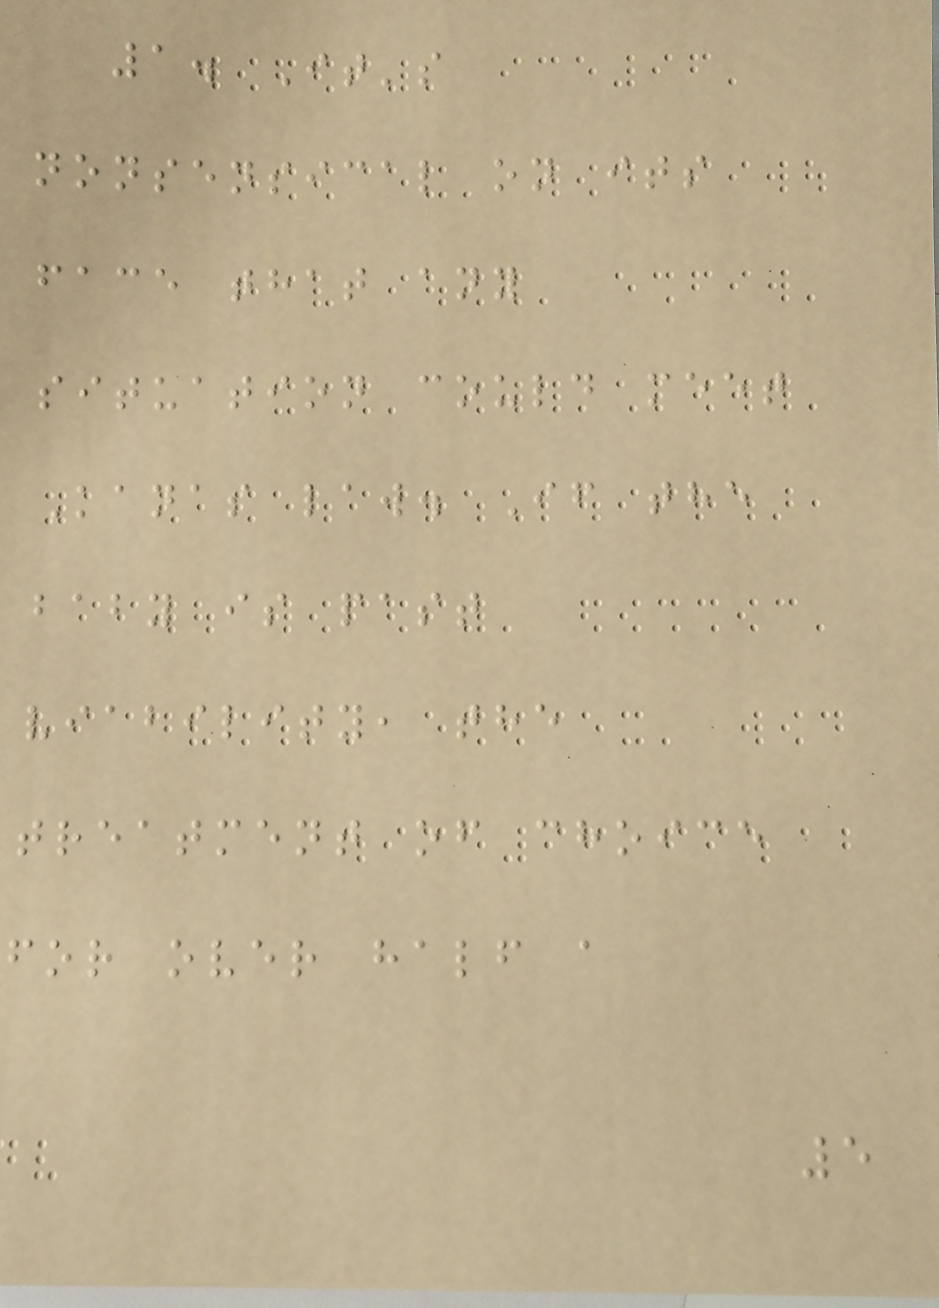1. It's
nonsensical on its
face that any
situation could meet
Kanas law. If the
baby is past
viability, the
treatment of choice
for over half a
5
